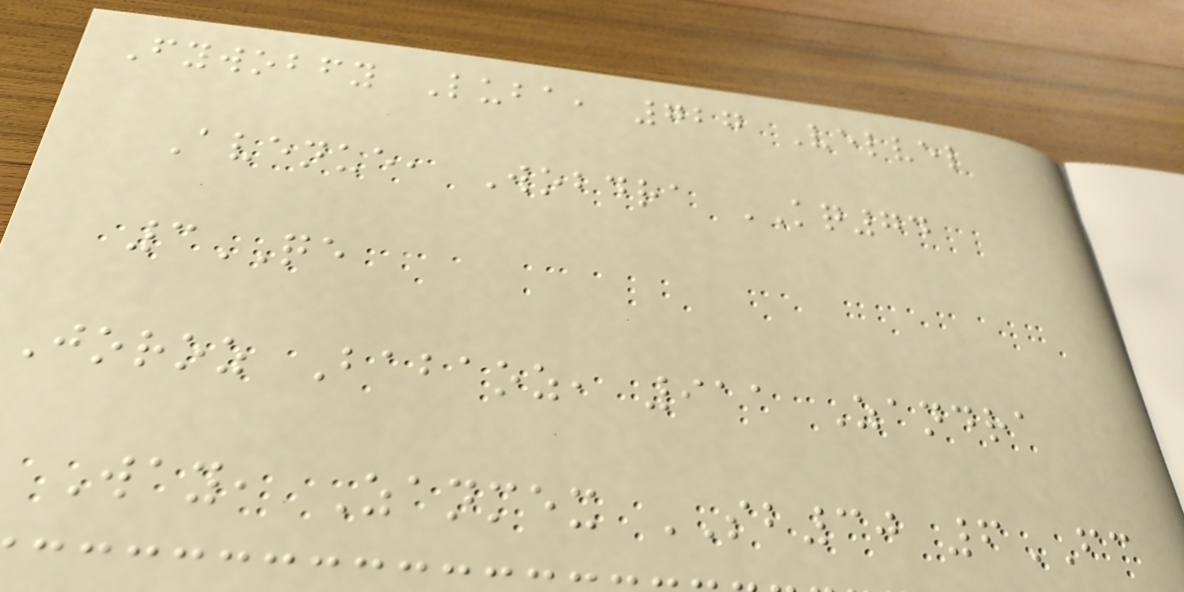Fywobfy Luba, 727 Velvel
Avenue, Wobdra KQ74
3QE
Joroz Babaoz, 911 Zandra
Way, Zanmex SB30 6FC
